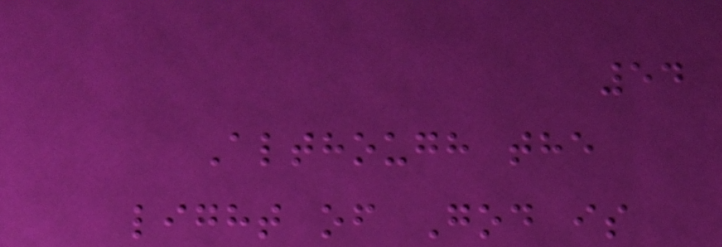54
Although the
light of God is
